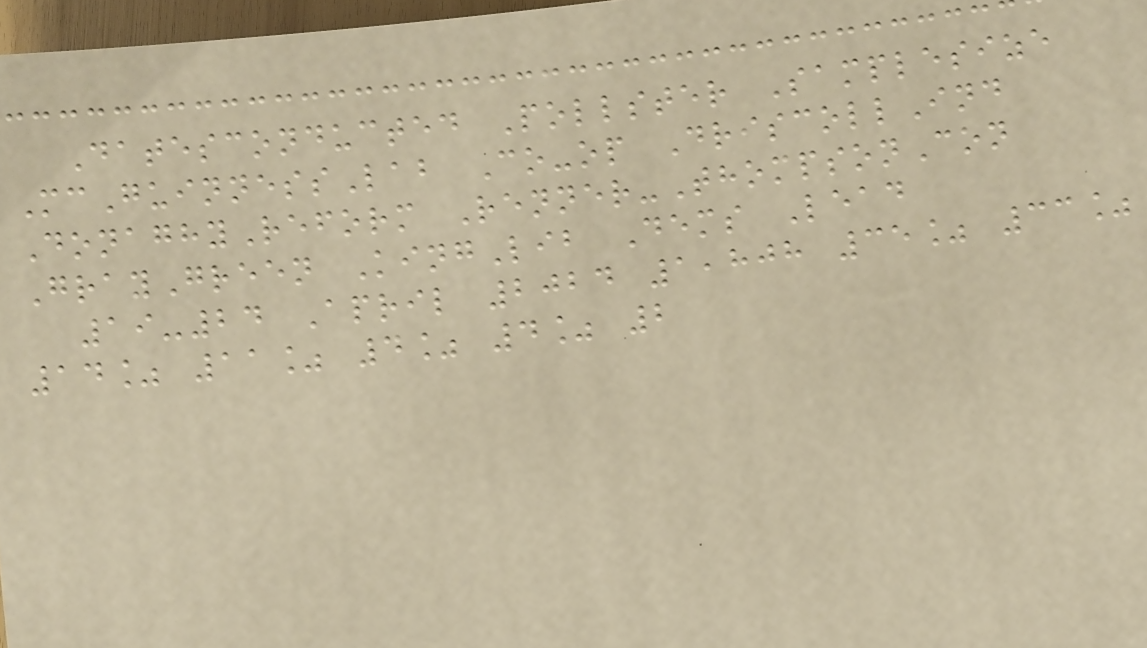Datesconducted Pollster Samplesize
McGuinnessLab Co-op DriscollInd
DonaghyReform Renner-ThompsonCon
GrayGreen KingLib Dems Lead
19-24 April 2024 1,808 35% 33%
14% 11% 4% 4% 2
